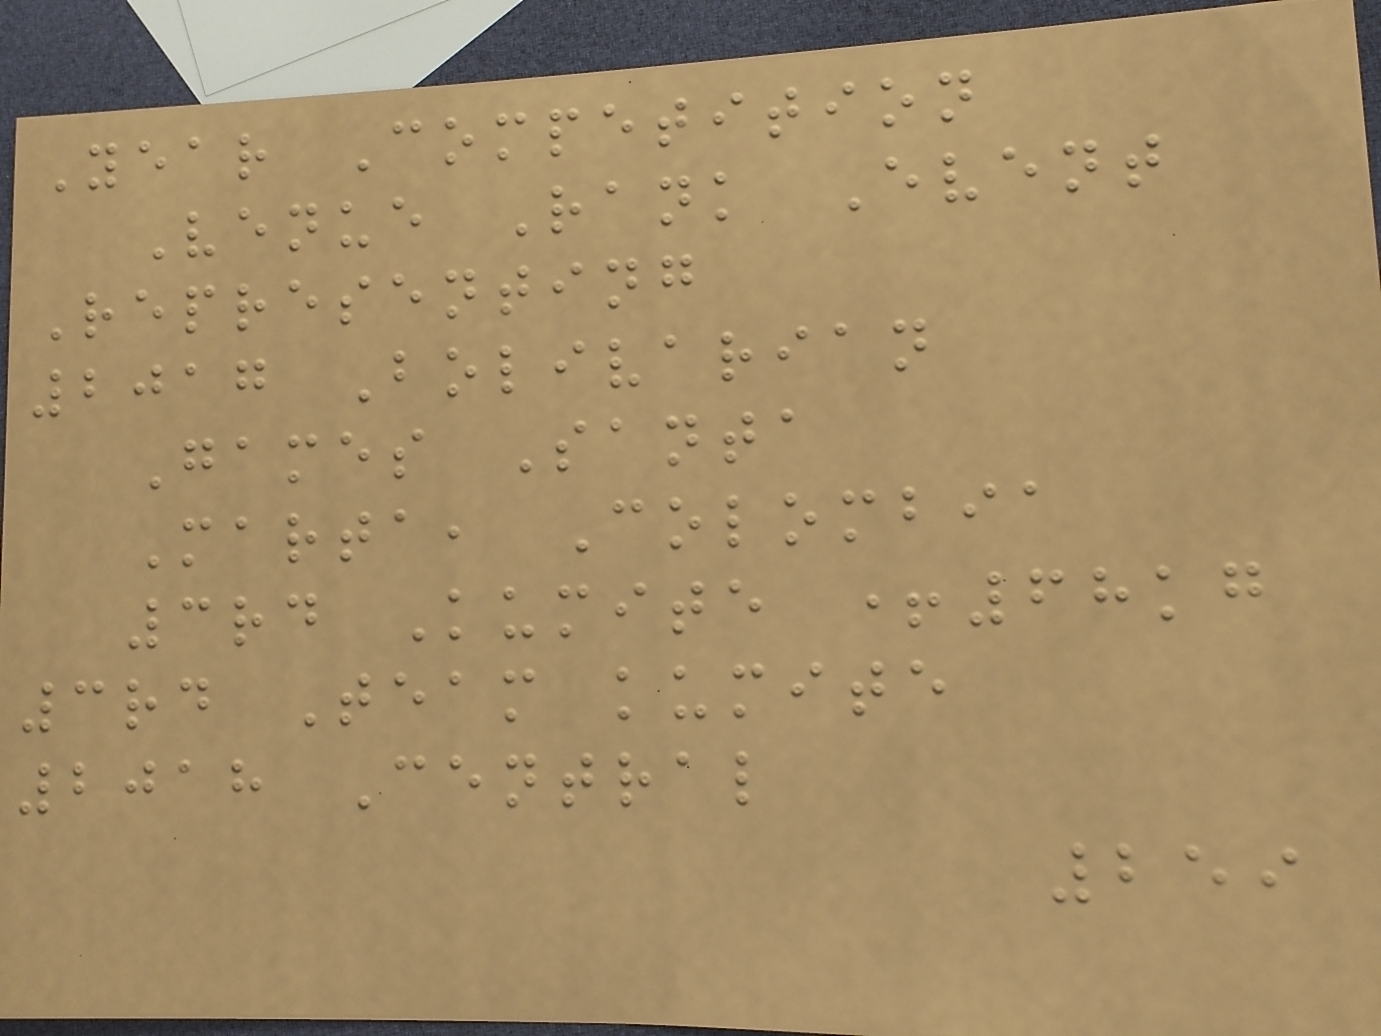Year Competition
Venue Rank Event
Representing
2017 Bolivarian
Games Santa
Marta, Colombia
3rd Kumite +68kg
3rd Team kumite
2018 Central
259
